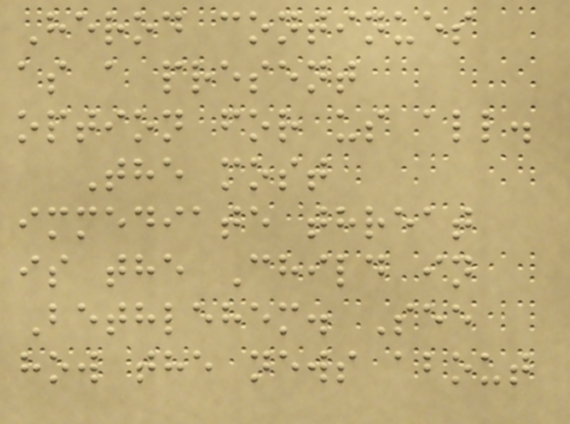Herod continues
as a present
option for us all.
The most
immediate threat
is the Child in
Bethlehem. See
how the news about
